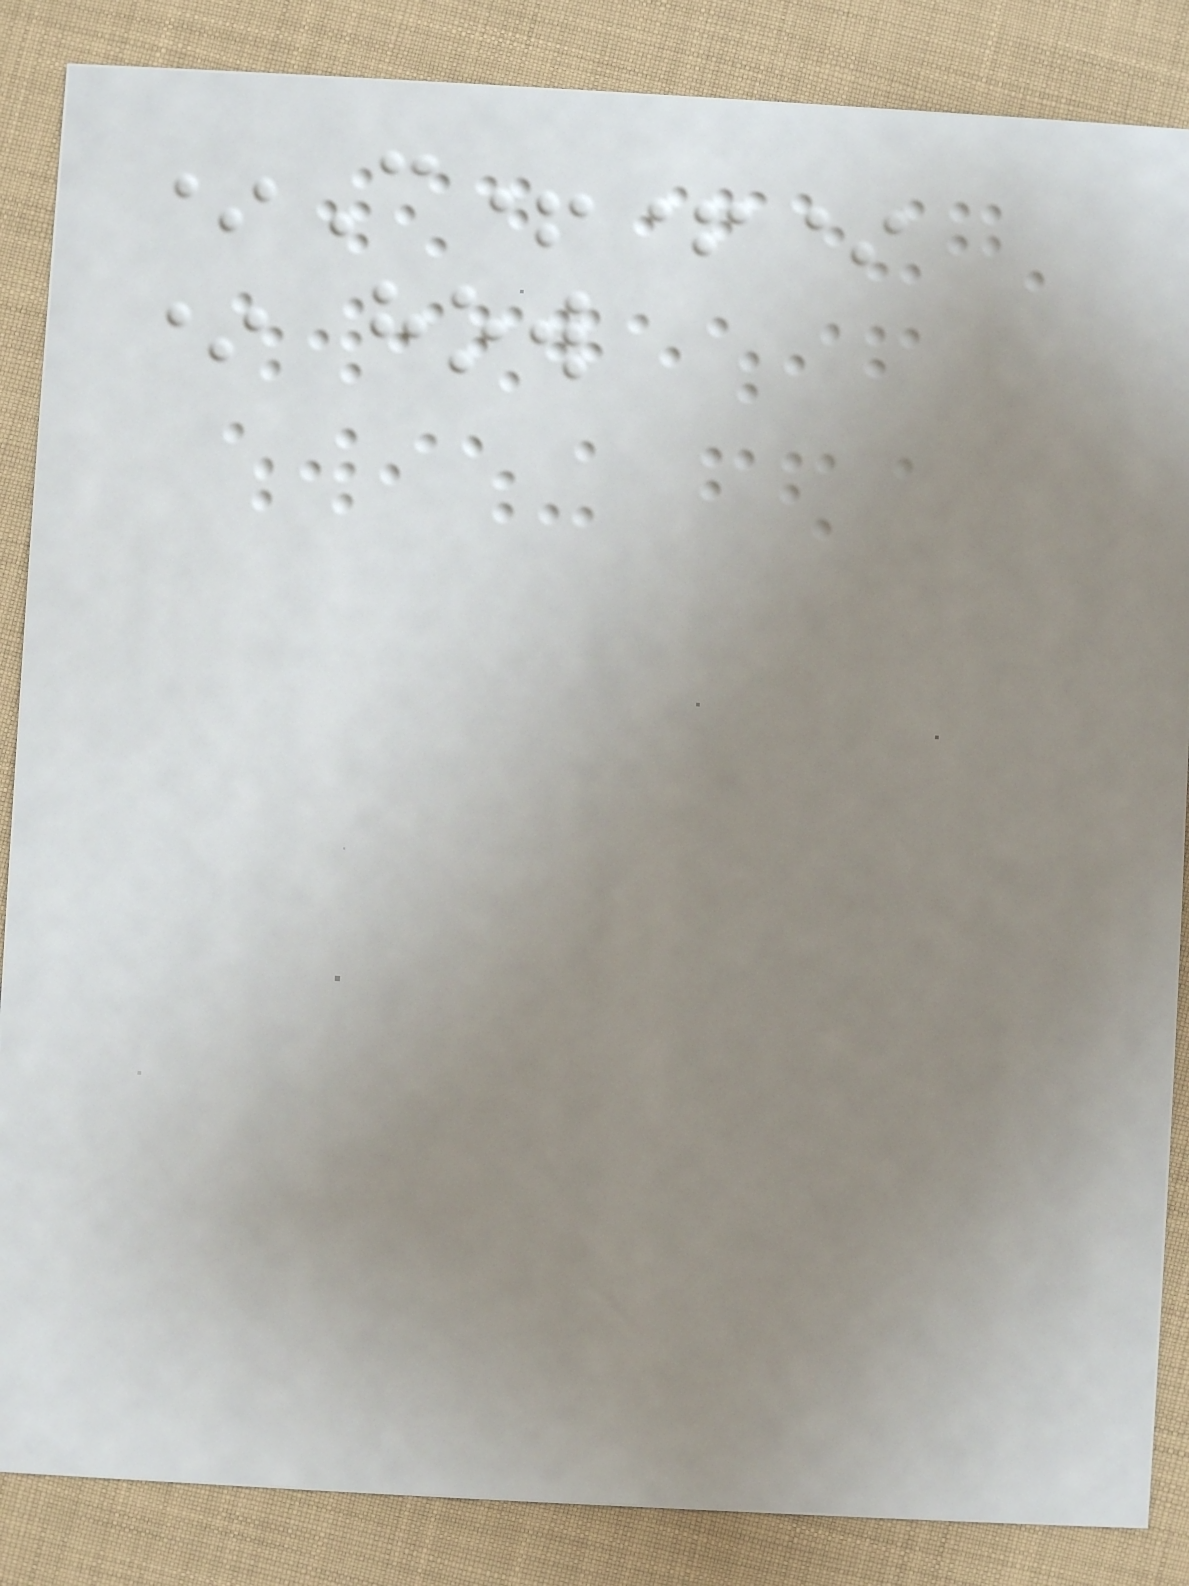*C++*
* how
